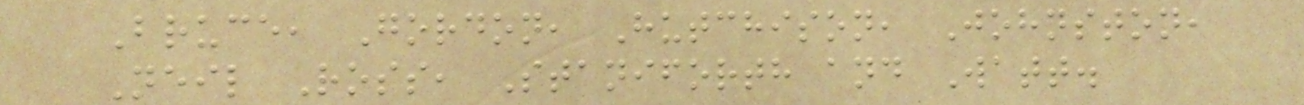Bruce, Gordon, Hutchison, Johnston,
Neil Ross, Staniforth and Watt.
